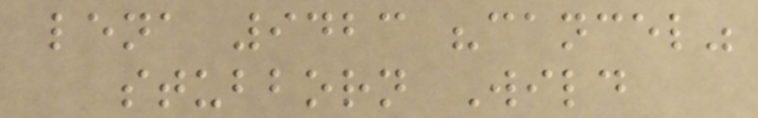lena 9423 "cancel"
stubborn Wild
